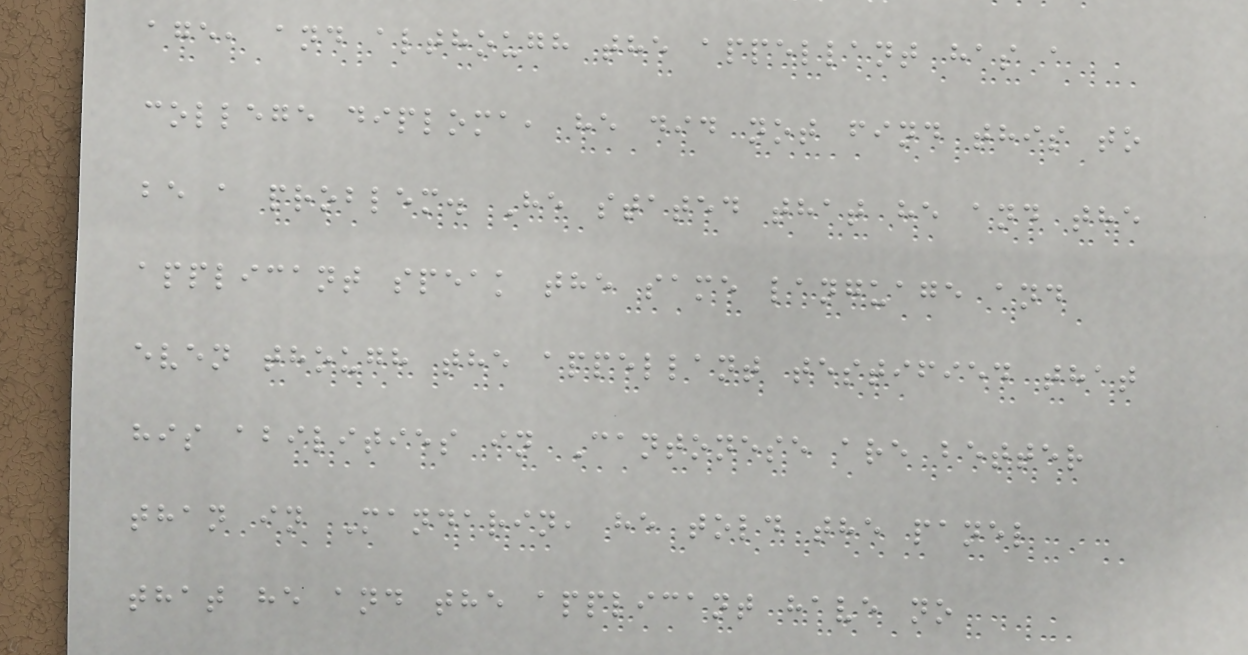age, and although the appellant has a
college diploma, he did not find this to
be a problem. He stated that he and the
applicant speak the same language and
even though the appellant testified that
his abilities in Cantonese are better
than in Mandarin, he told the panel
that he and the applicant have no
